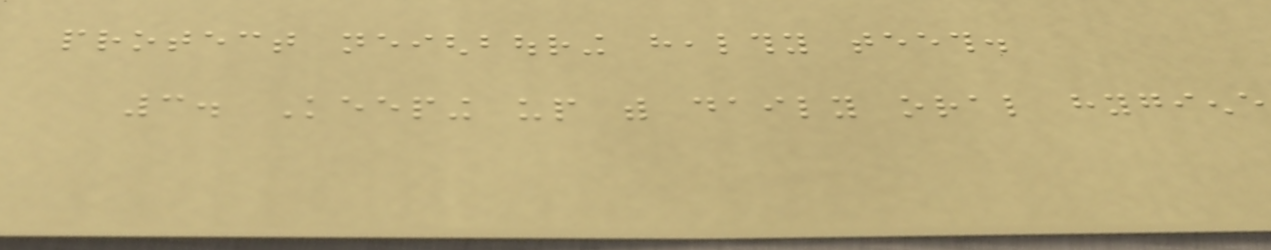protect neighbouring healthy teeth.
3. Keeping up with daily oral hygiene
